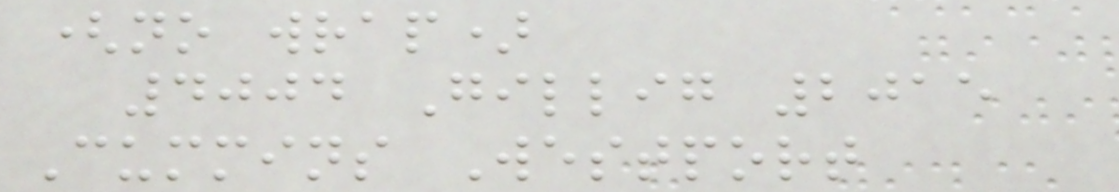(no wrap)
4004 Gillig 2015
Cummins Westport
